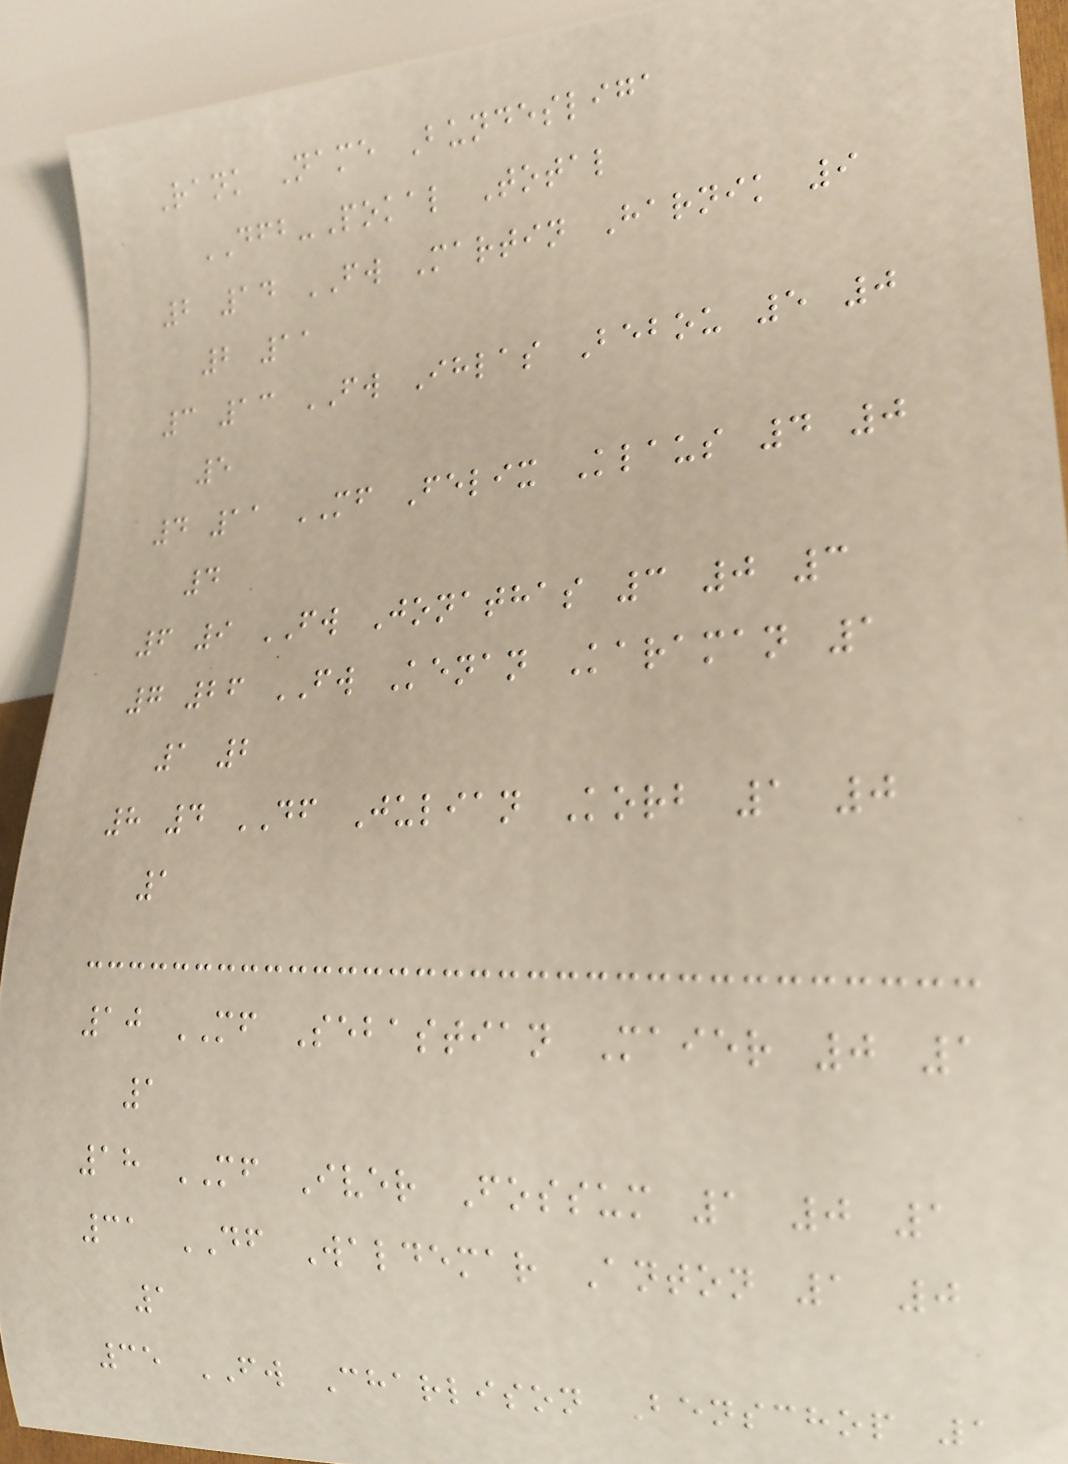Rank Name Bundesliga
DFB-Pokal Total
2 14 FW Martin Harnik 9
2 11
3 13 FW Ihlas Bebou 5 0
5
4 11 MF Felix Klaus 4 0
4
6 9 FW Jonathas 3 0 3
7 26 FW Kenan Karaman 1
1 2
8 4 DF Julian Korb 1 0
1
10 MF Sebastian Maier 0 1
1
18 MF Iver Fossum 1 0 1
31 DF Waldemar Anton 1 0
1
35 FW Charlison Benschop 1
